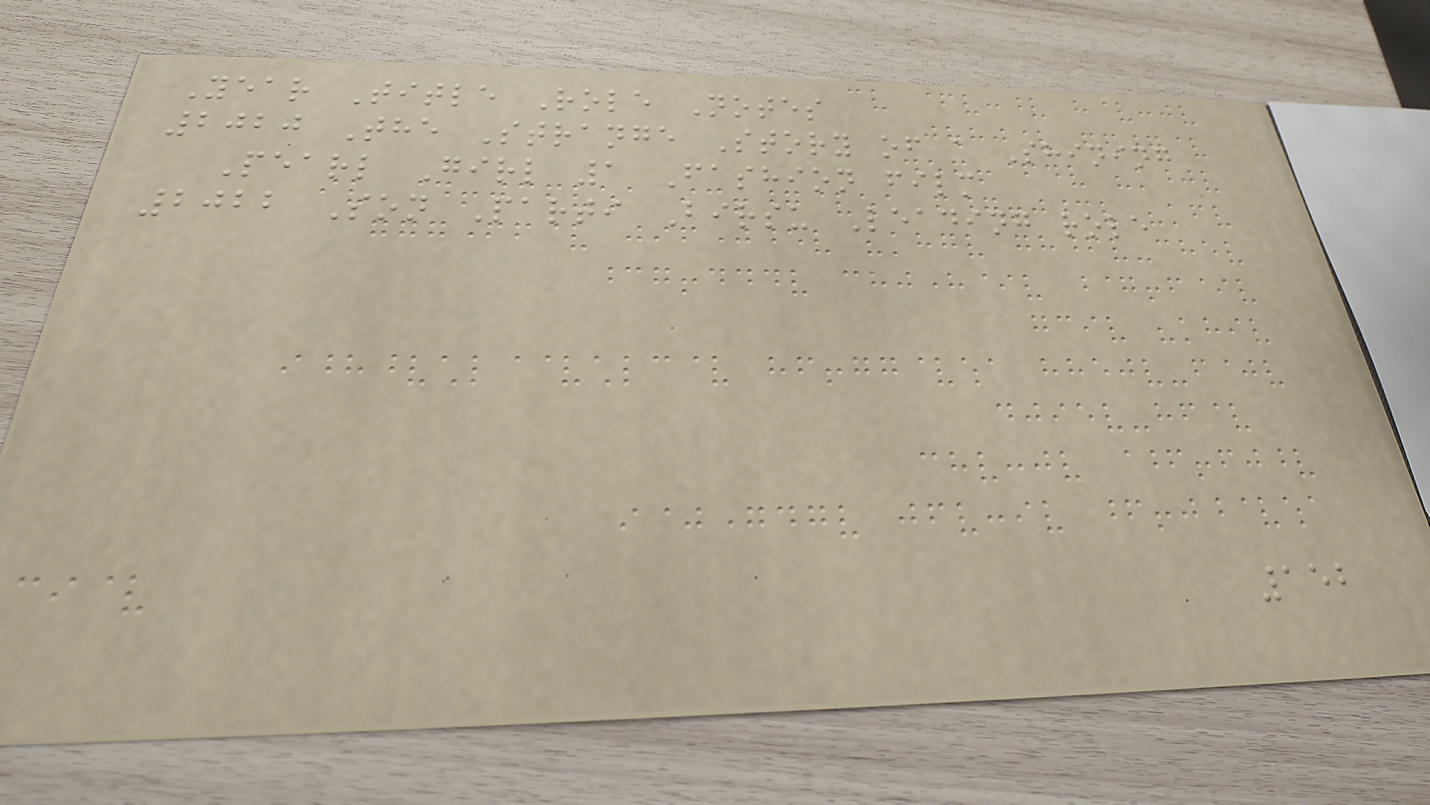Year Title Role Notes
2020 The Strange Story of a Shining
Pearl Girl 1 Fashion film
2022 Son Parti Birsu Leading role
152
